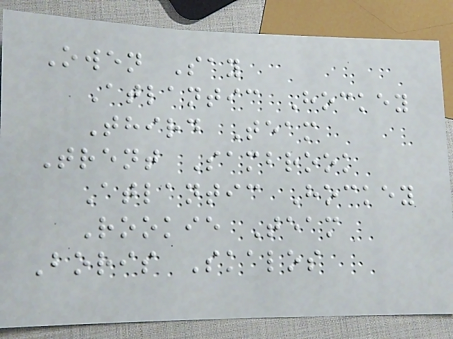Owen Say
Atlantic Hockey
Third Team
Trent Sambrook
Atlantic Hockey
Rookie Team
Boris Skalos
